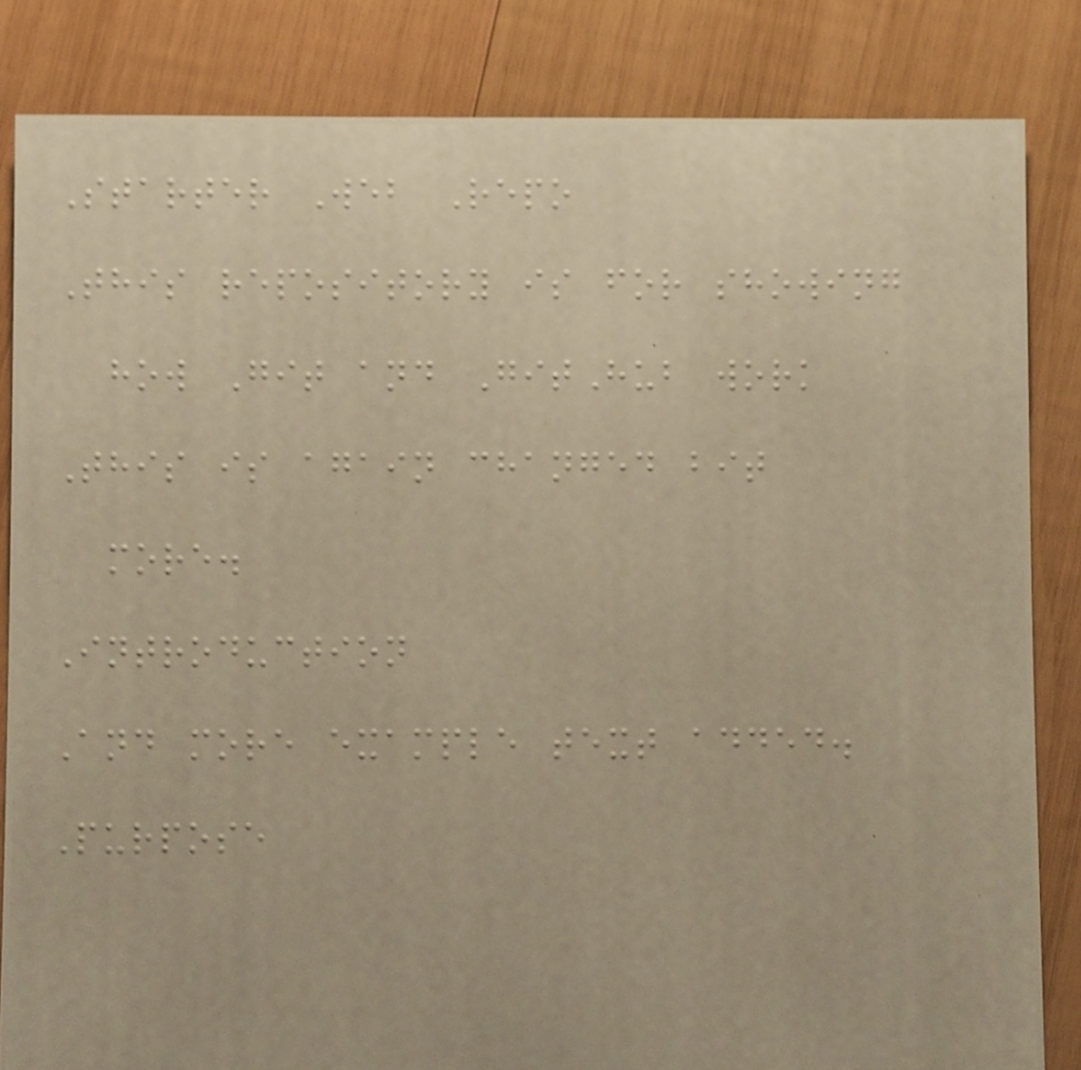Starter Web Repo
This repository is for showing
how Git and GitHub work
This is again changed bit
more.
Introduction
And more example text added.
Purpose
